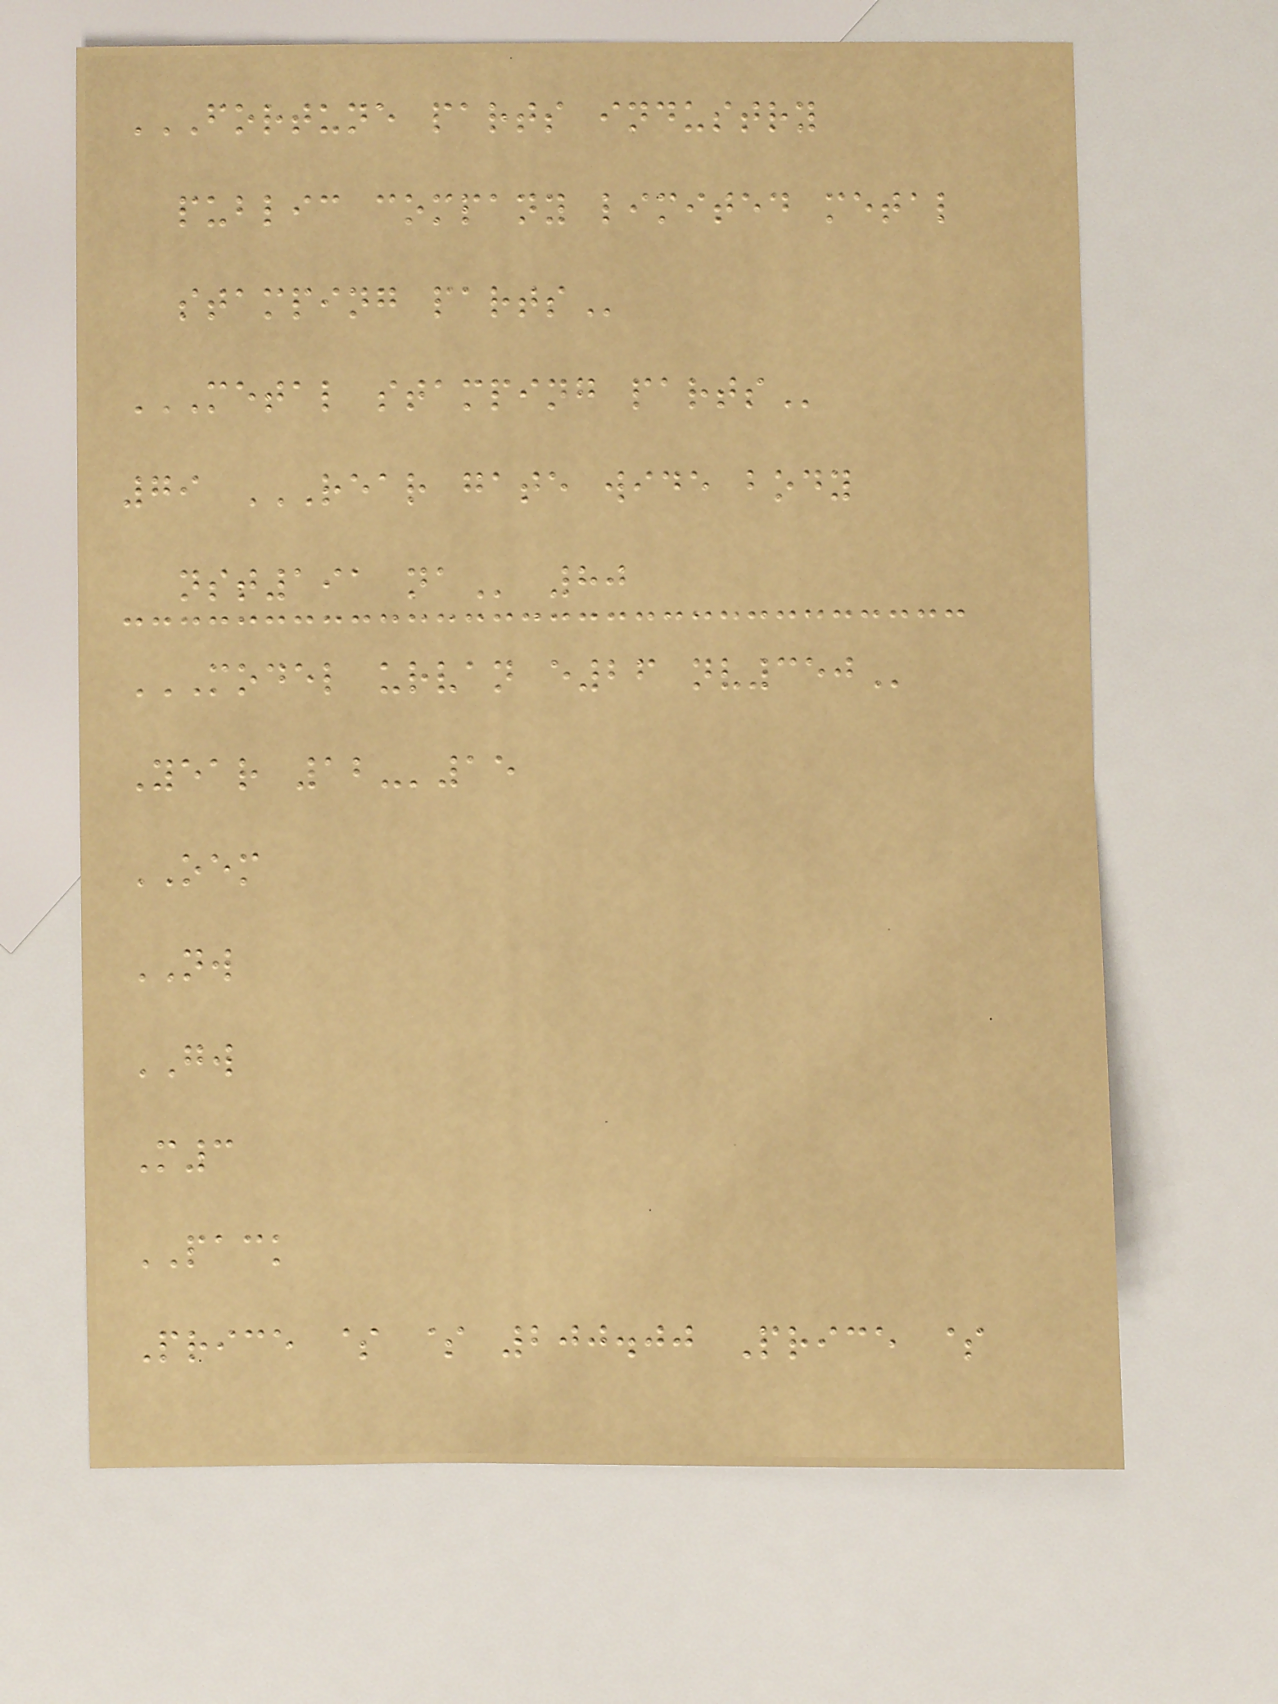FORTUNE PARTS INDUSTRY
PUBLIC COMPANY LIMITED METAL
STAMPING PARTS
METAL STAMPING PARTS
79 REAR GATE WIDE BODY
NST191 NA 80
MODEL URVAN E26 NV350
Year 12-'15
OEM
NW
GW
M3
PACK
Price $ $ 200.00 Price $
